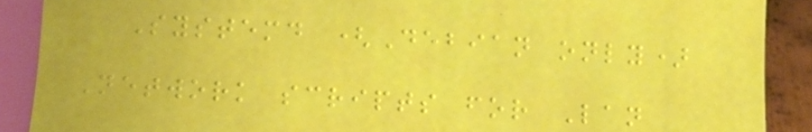Systemd (Debian only)
Network scripts for Lan
